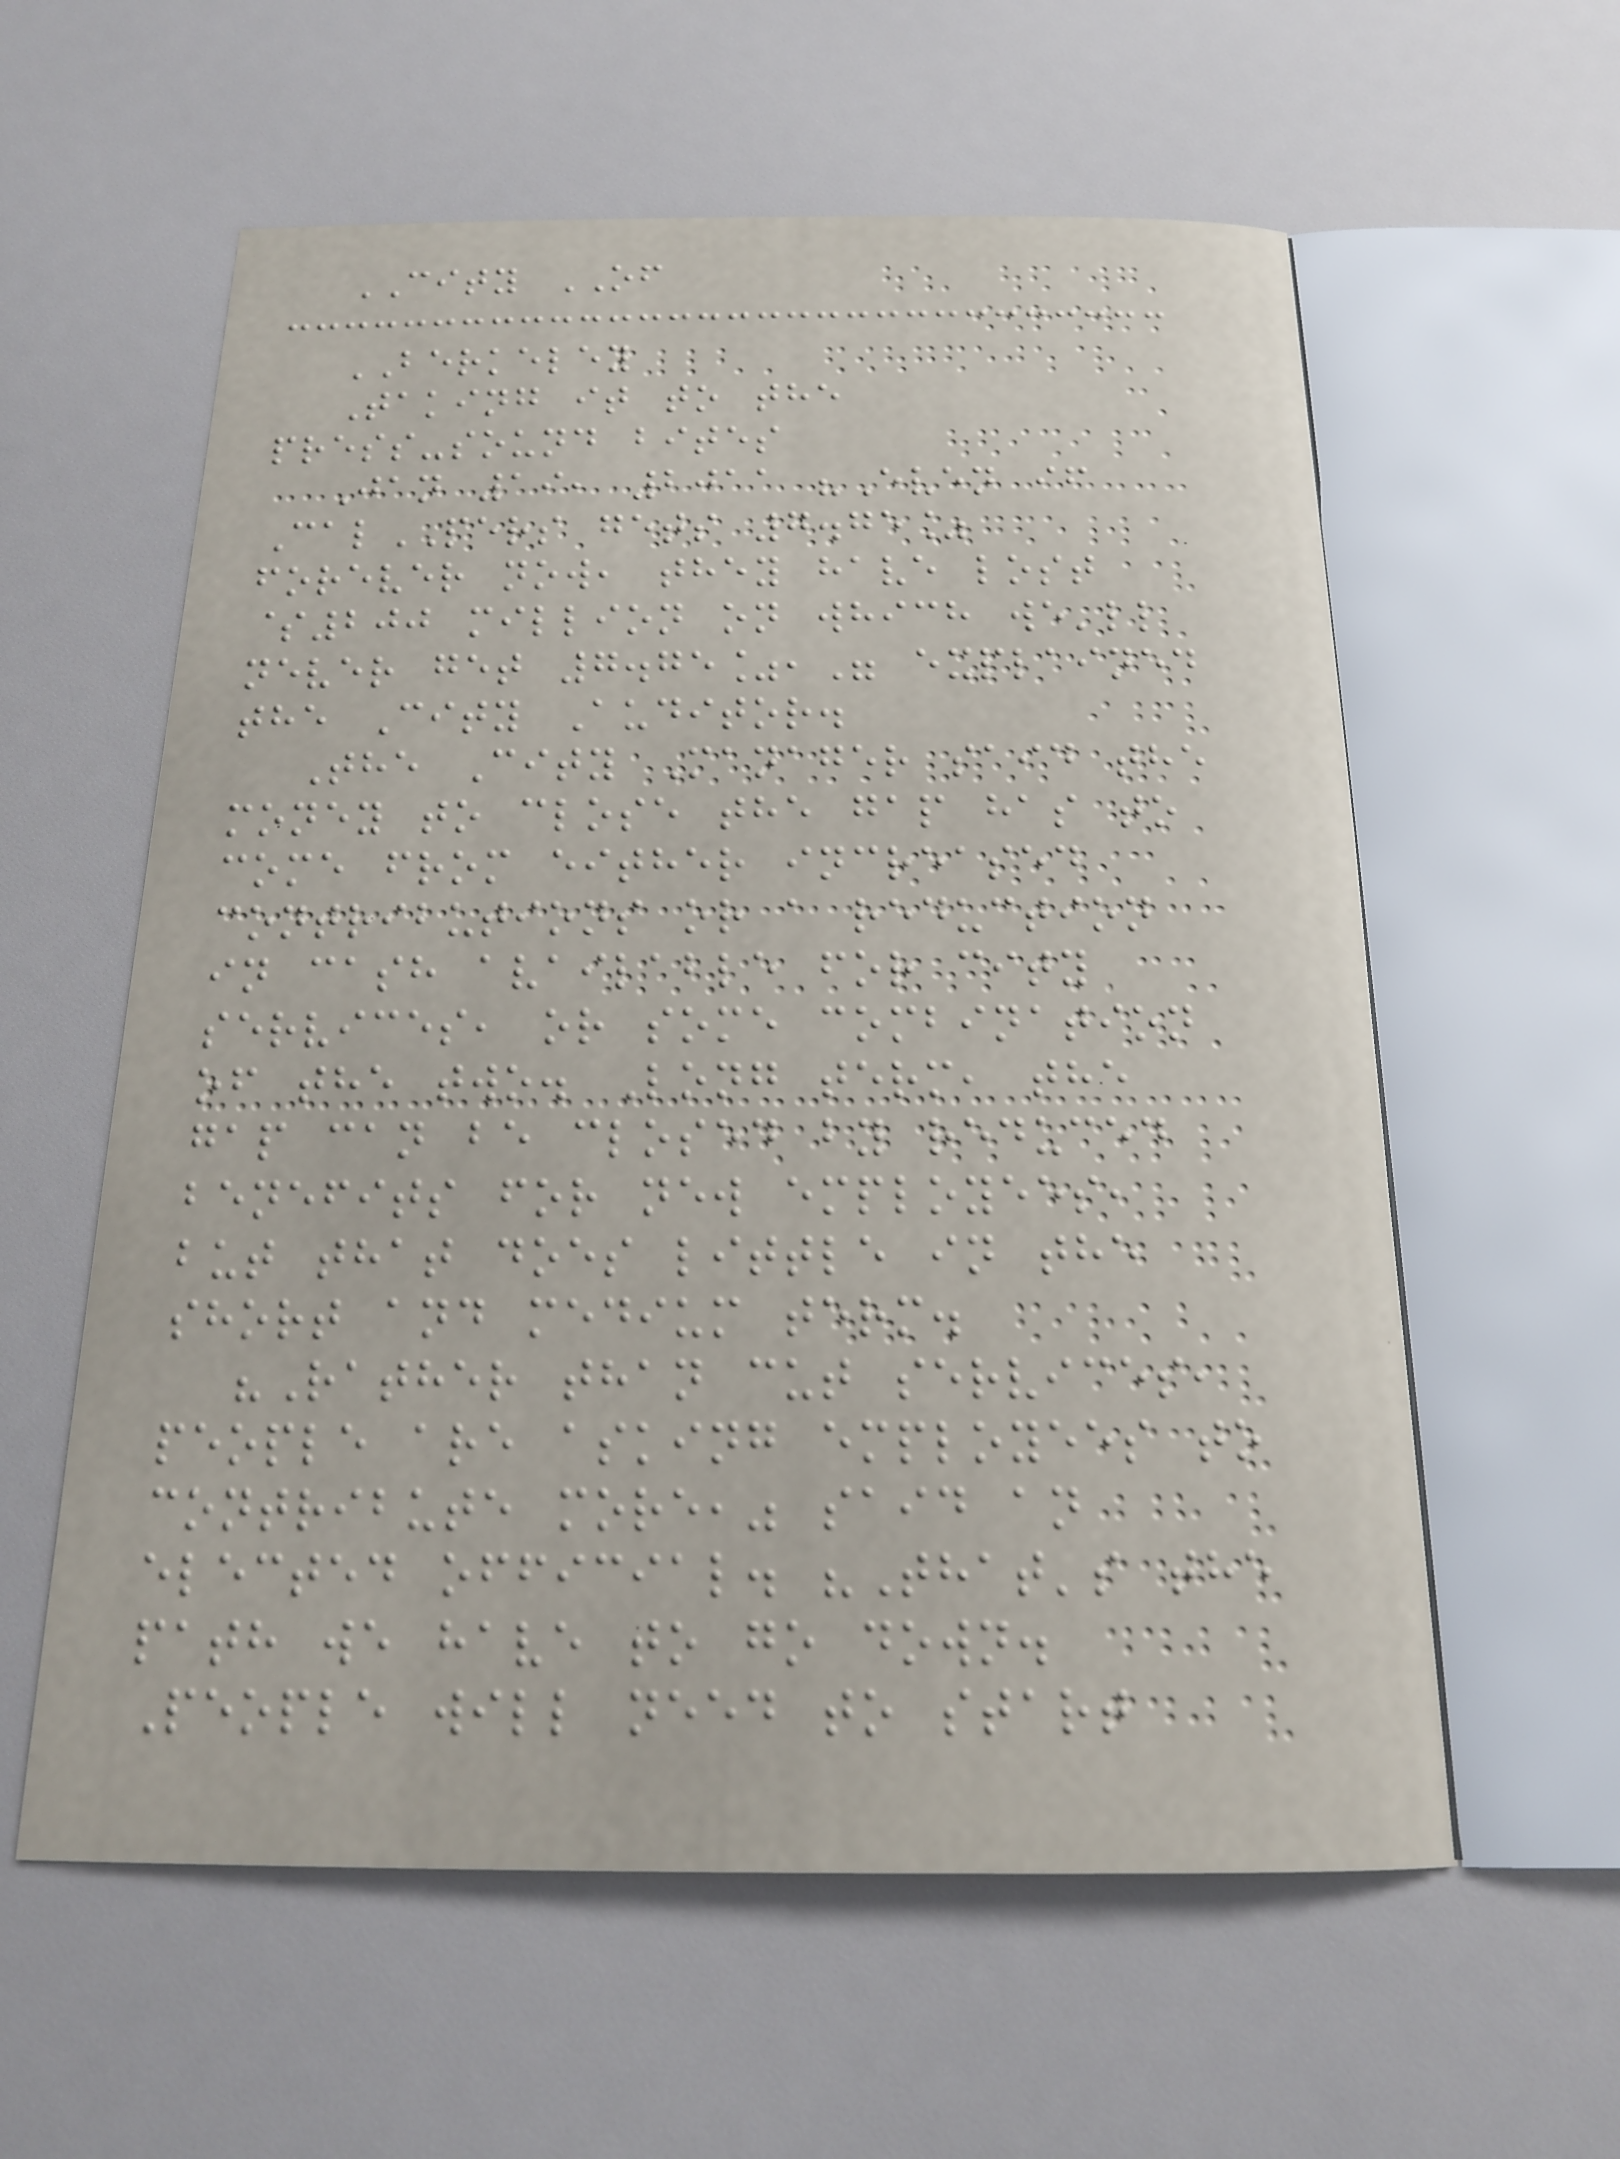CITY OF
BERKELEY
Taking it to the
press-sound bites
Jan 19, 2011 "Even if
CalPERS gets 7.75%
forever now, they have lost
$200 million on which we'll
never get 7.75%," explained
the City Auditor.
The City Manager said the
money to close the gap has to
come from either increased
contributions or a reduction
in cash available for city
services, or some combination
of the two. Long term, the
gap can be closed by reduced
benefits for new employees,
but that does little in the
short and medium term.
"Rather than cut services,
people are asking employees to
contribute more," said an
elected official. "That's the
path we have to go down.
People will need to start
